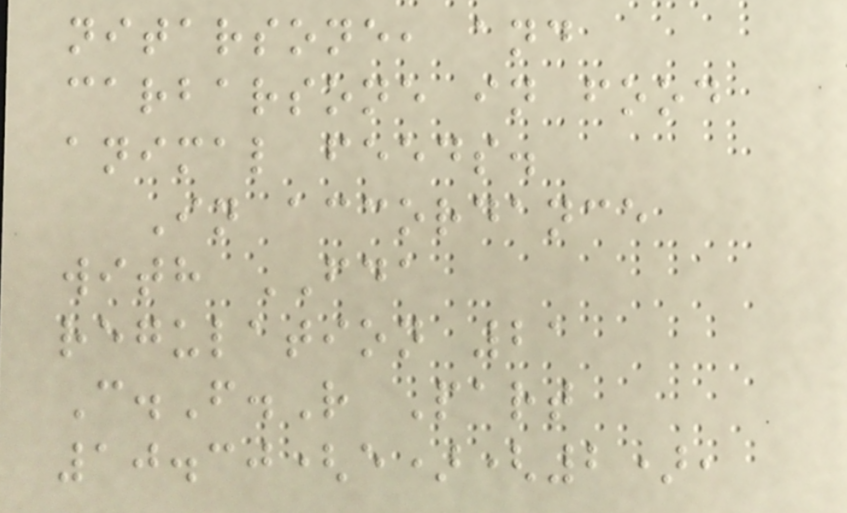nitarsone, and
carbarsone in food
animal feeds.
In accordance
with FDA
regulation 21
C.F.R Part
10.30(e)(2),
